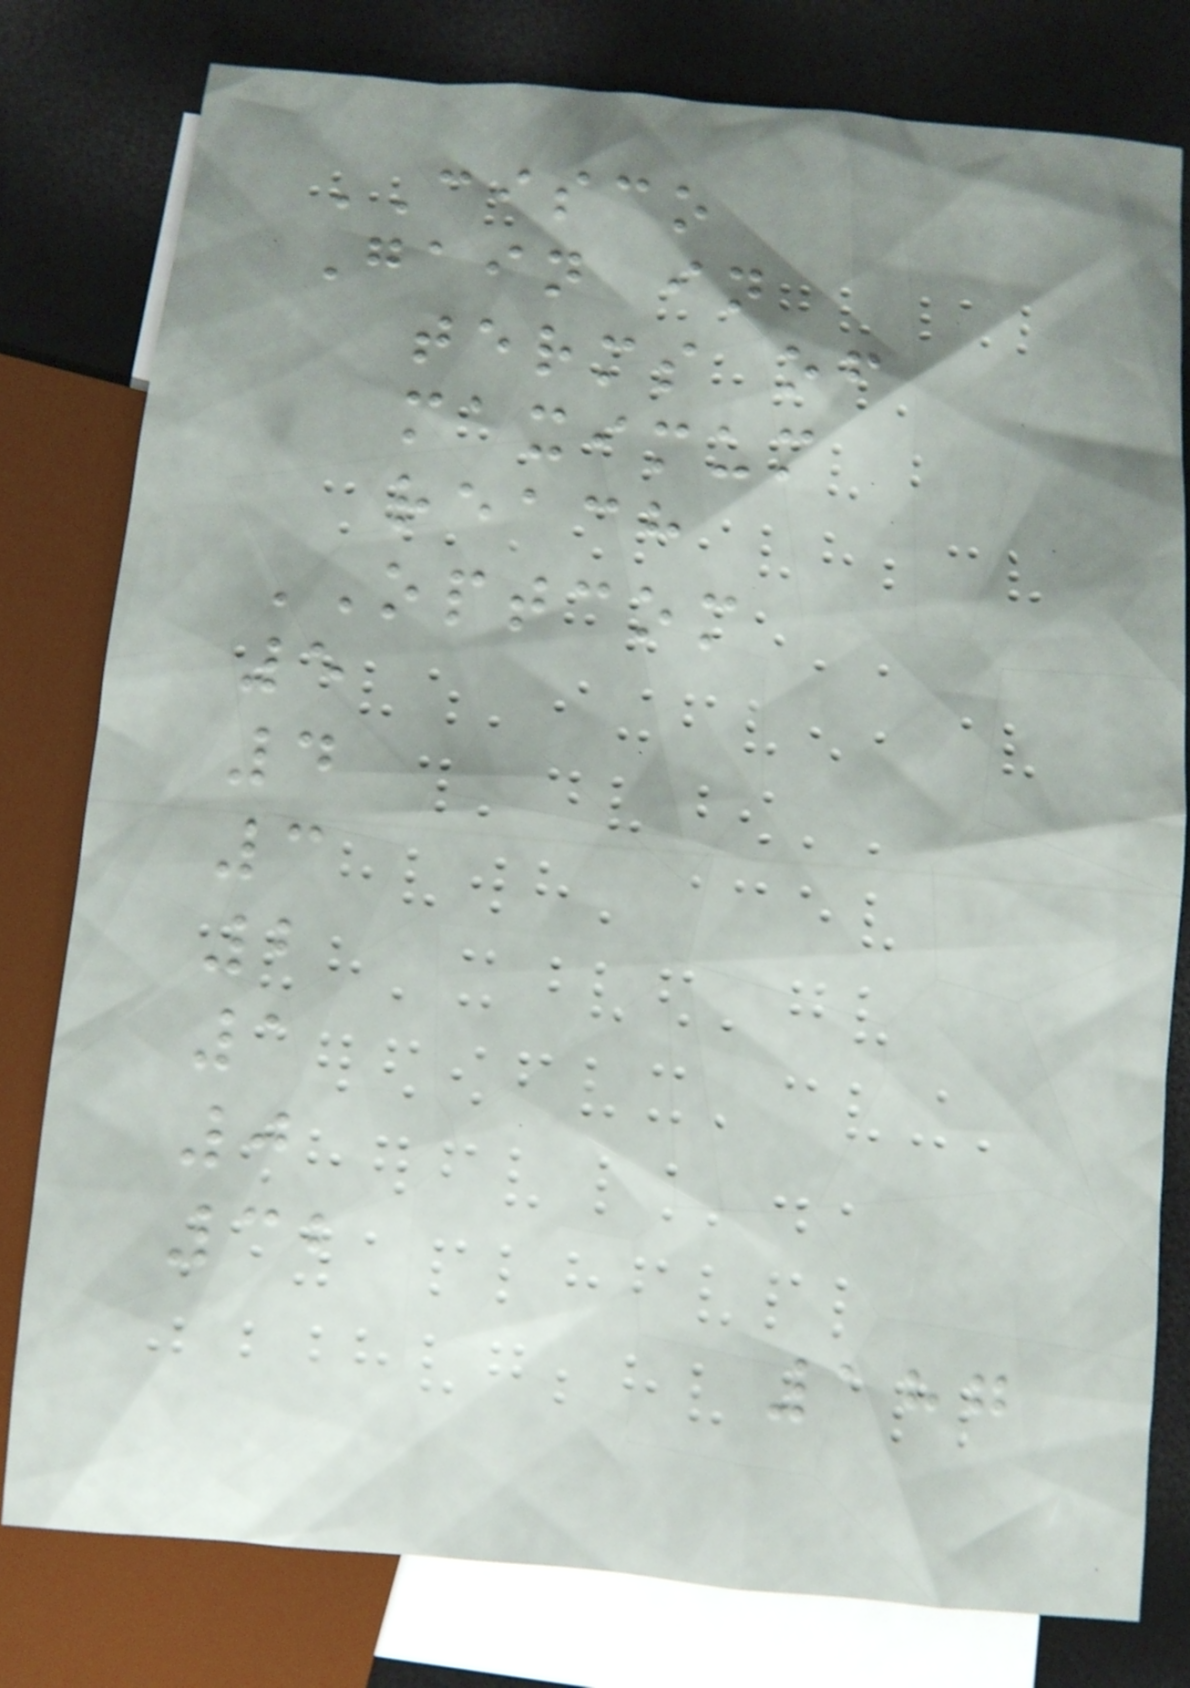CISCO
Gain in
terms of
maximum
reach
OPTCOM
5
4
3
2
1
0
32
187
